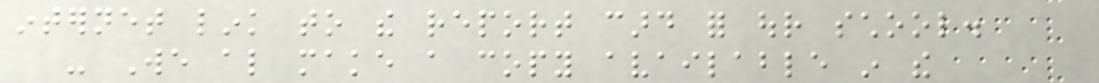internet link to the report card for our school.
- We also make a copy available in the
